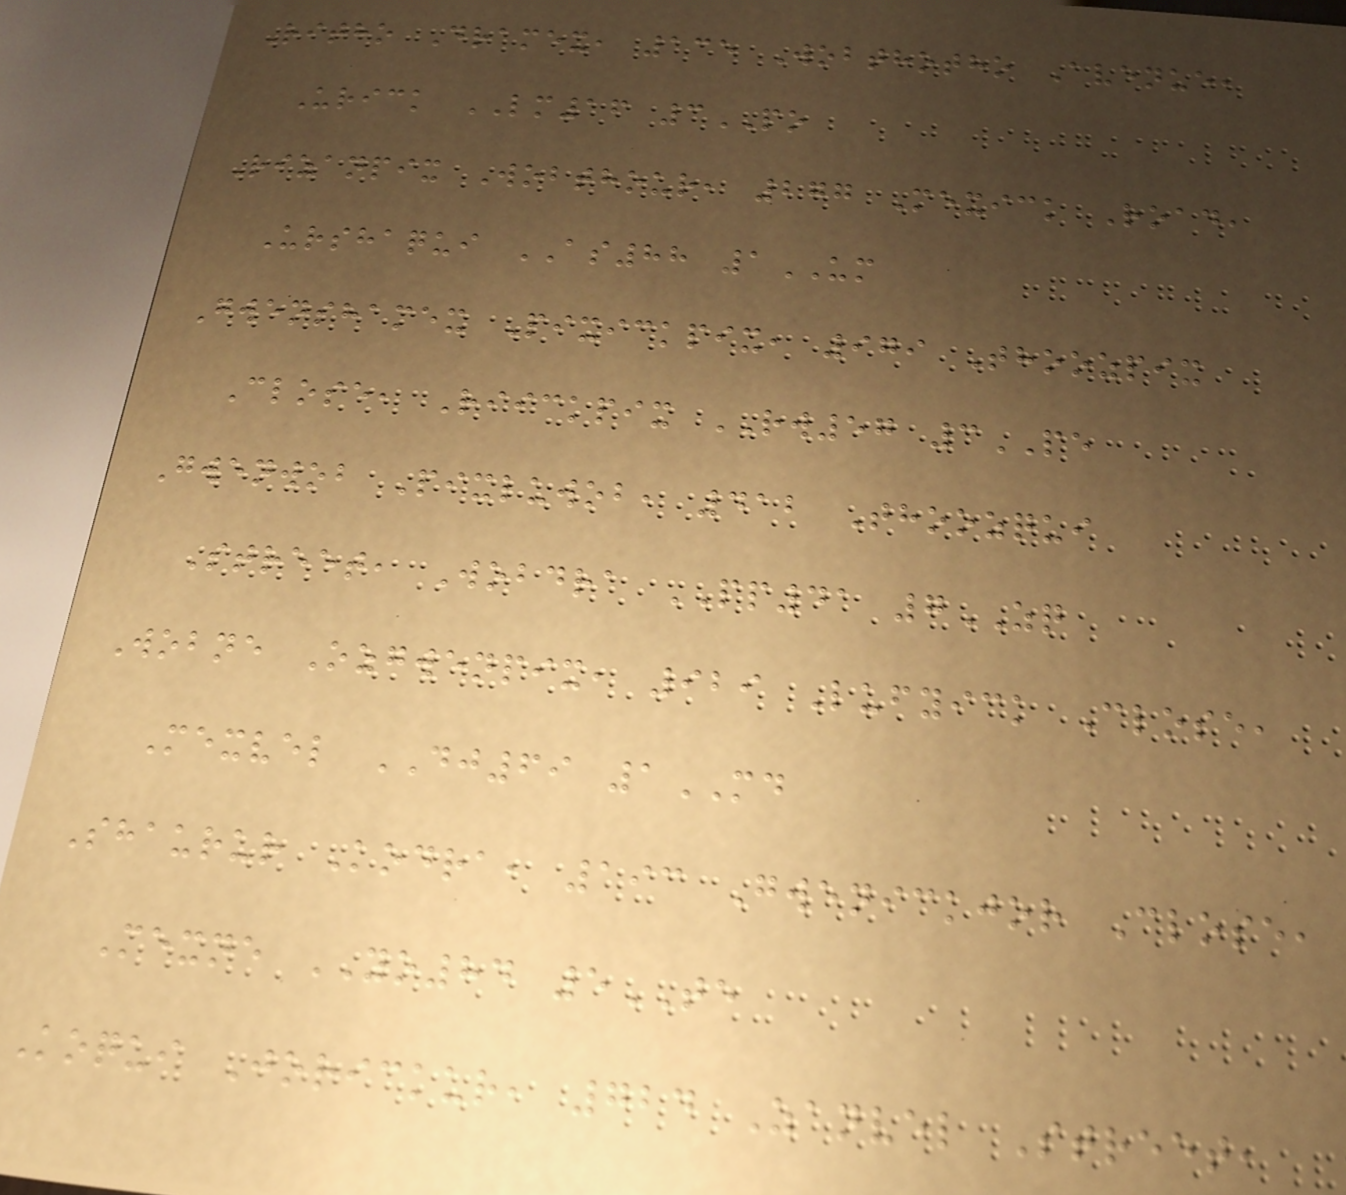Ritho Dramex, 135 Wobthotho Avenue,
Urick LM16 3PO
Rizanpix Wobthour, 277 Mexick Road,
Urshaqui AS88 1UM
Gwenshamex Pixickpix, 979 Thoozpix
Close, Riickpix RW57 3PE
Gwenwob Pixluwob, 412 Thoozqui
Street, Wobdra PP41 7ZQ
Wobne Ozgwenpix, 929 Lufyick Close,
Mexvel DJ69 1MD
Shaurur Kodra, 193 Gwenickjor Close,
Mexne YO84 5TE
Koqui Jorickur, 724 Zanvel Street,
